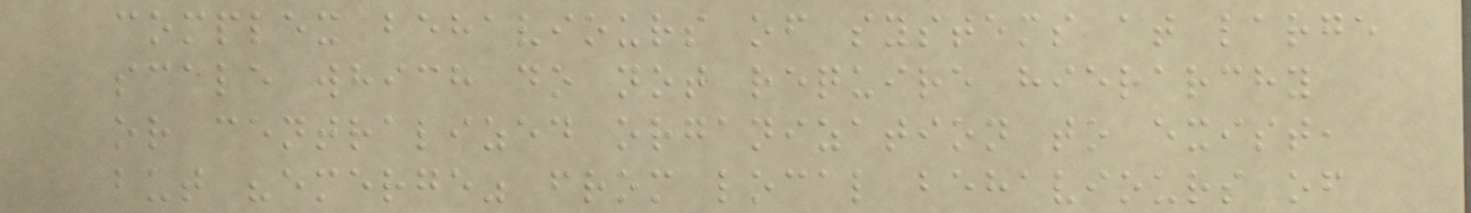complex behaviours of systems at large
scale which do not require hierarchy
or centralized organization to exist,
but "emerge" from local behaviours of
